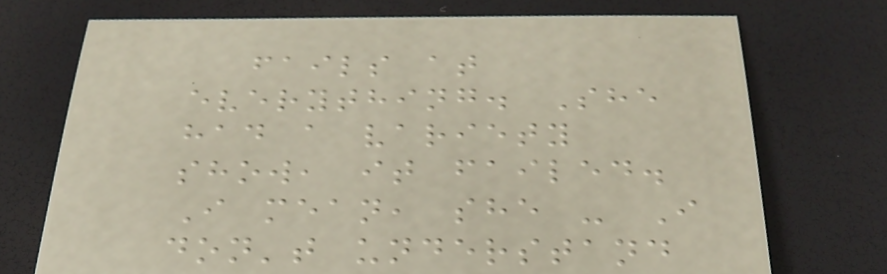fails at
everything. She
had a variety
show, it failed.
I mean, she - I
don't understand
